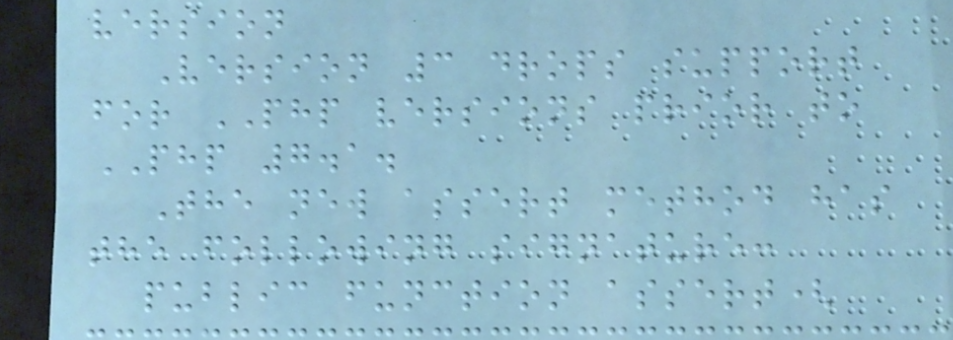version
Version 3 drops support
for PHP versions prior to
PHP 7.1.
The new assert method has
the following signature:
public function assert(
